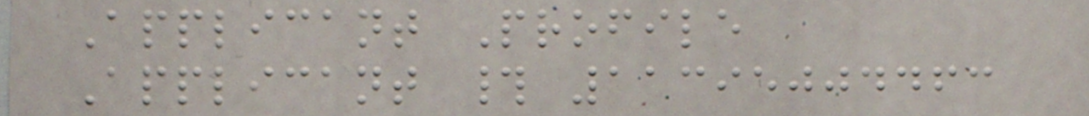Applicant Profile
Applicant # 11395004463
